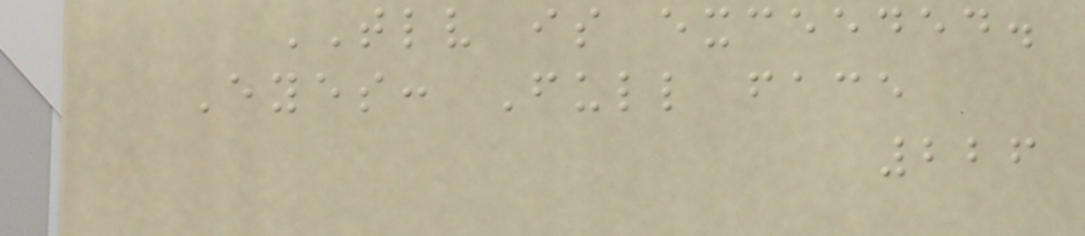TLV is exceeded.
Eyes: Full face
226
